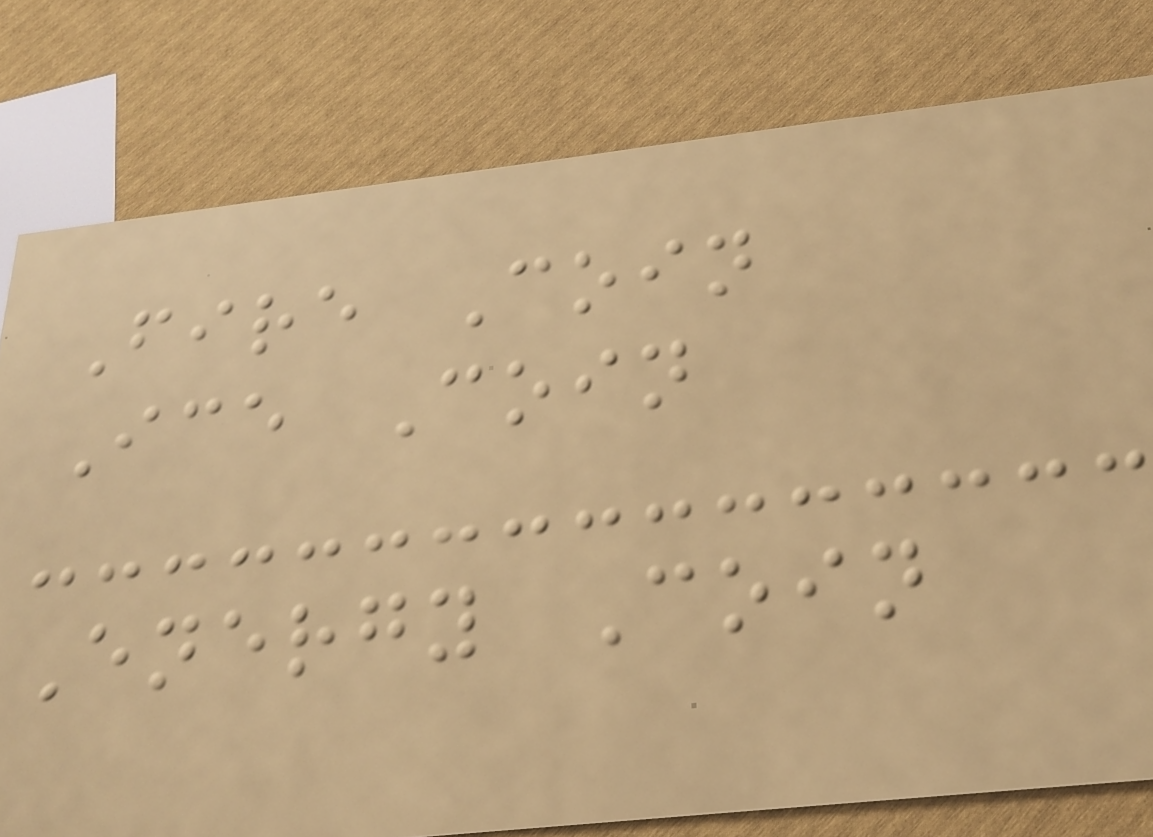Fire Coin
Ice Coin
Energy Coin
